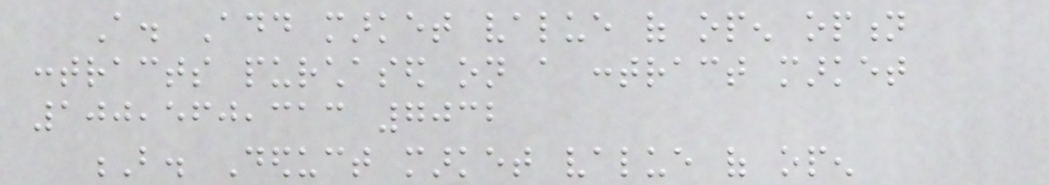A. Add market value of open option
contracts purchased on a contract market
100,560,313 7032
B. Deduct market value of open
